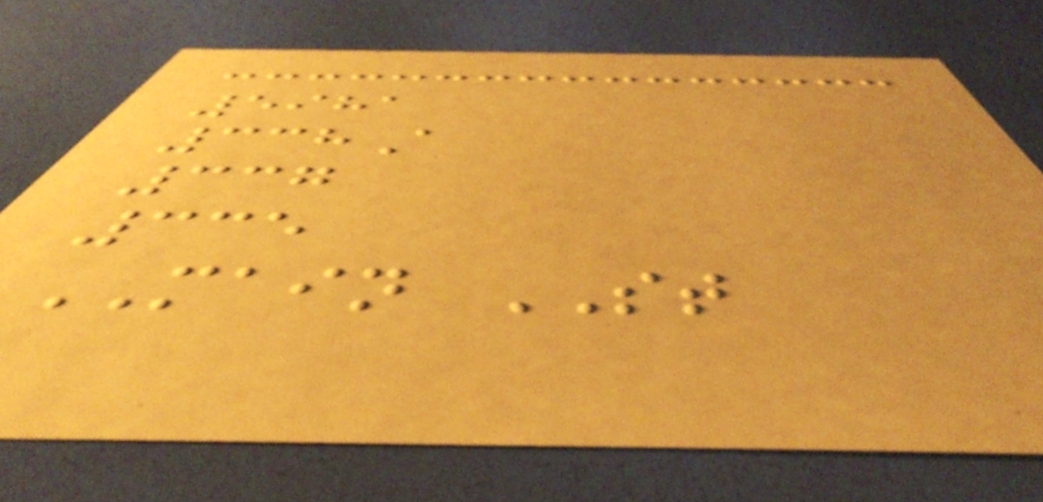5981
338A
337
335
MAIN ST
